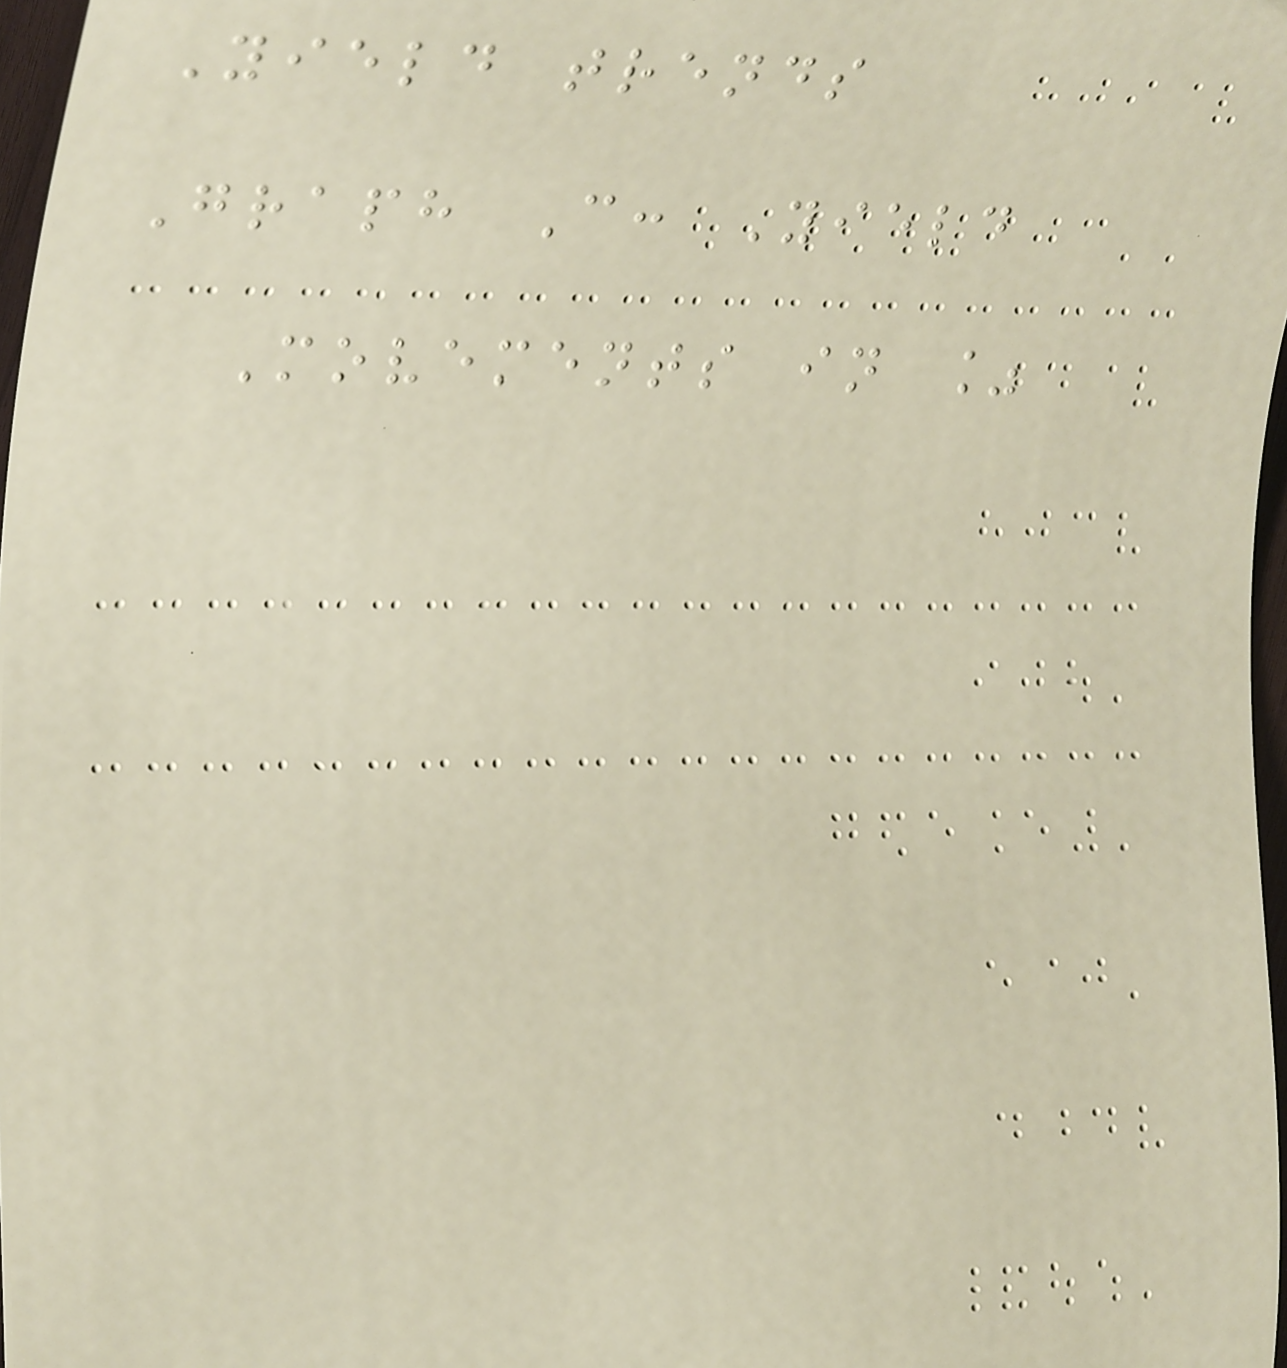Yield trends
Graph C: Yield
Movements in %
